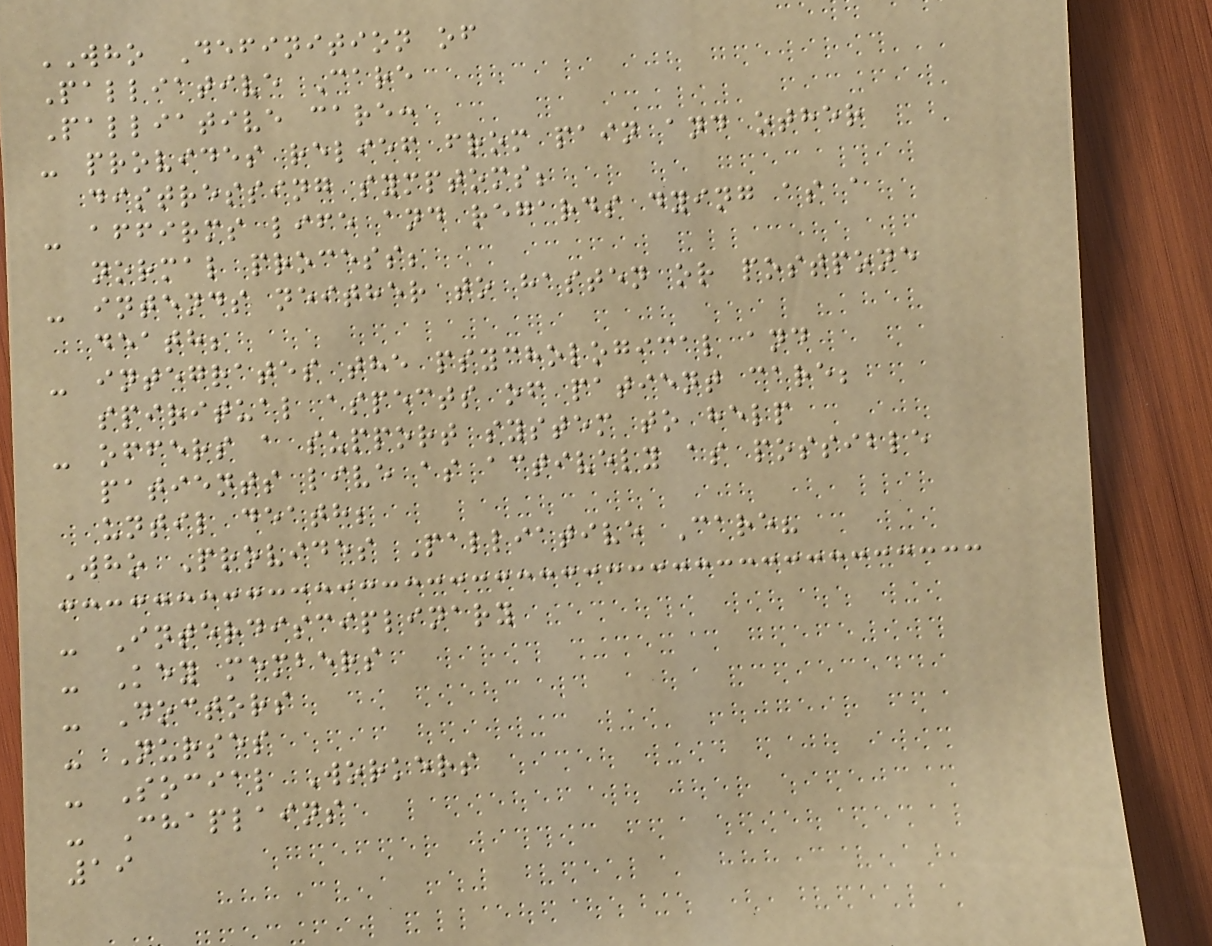WHO Definition of
Palliative Care
Palliative care:
- provides relief from pain and other
distressing symptoms;
- affirms life and regards dying as a
normal process;
- intends neither to hasten or postpone
death;
- integrates the psychological and
spiritual aspects of patient care;
- offers a support system to help
patients live as actively as possible
until death;
Who Provides Palliative Care?
- Interdisciplinary
- Key members
- Doctors
- Nurses
- Social Workers
- Chaplains
19
